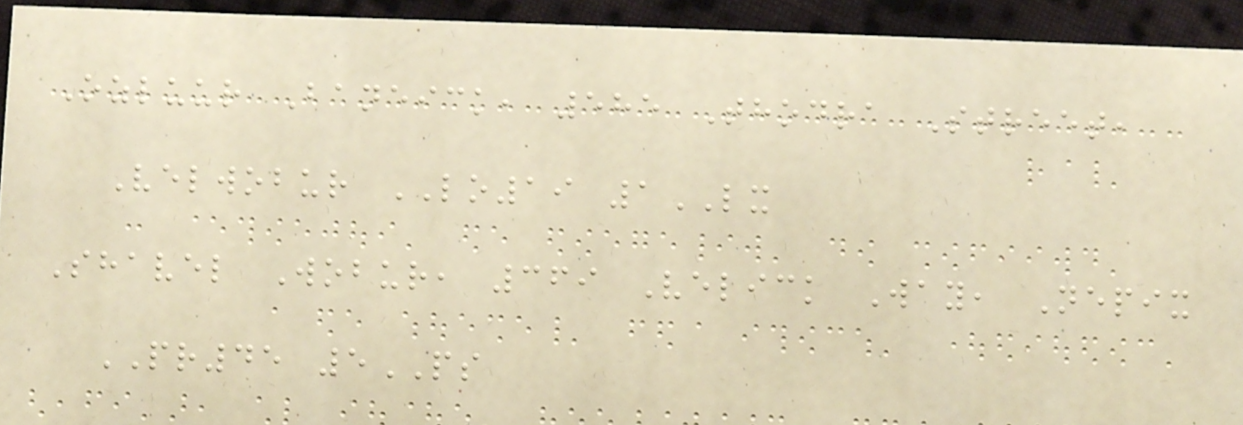Ozluur Baneick, 585 Thodra Street,
Velwobur LO19 1LX
Shavel Wobur, 369 Velick Way, Nepix
PR45 5PS
